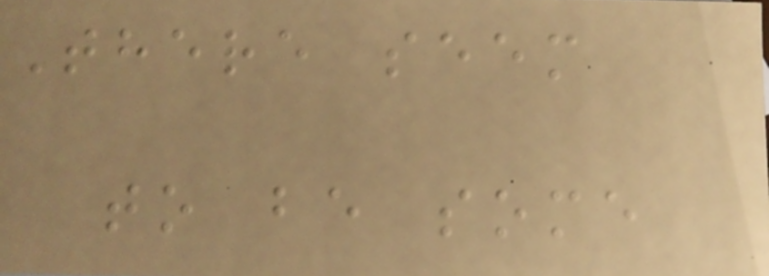There seem
to be some
